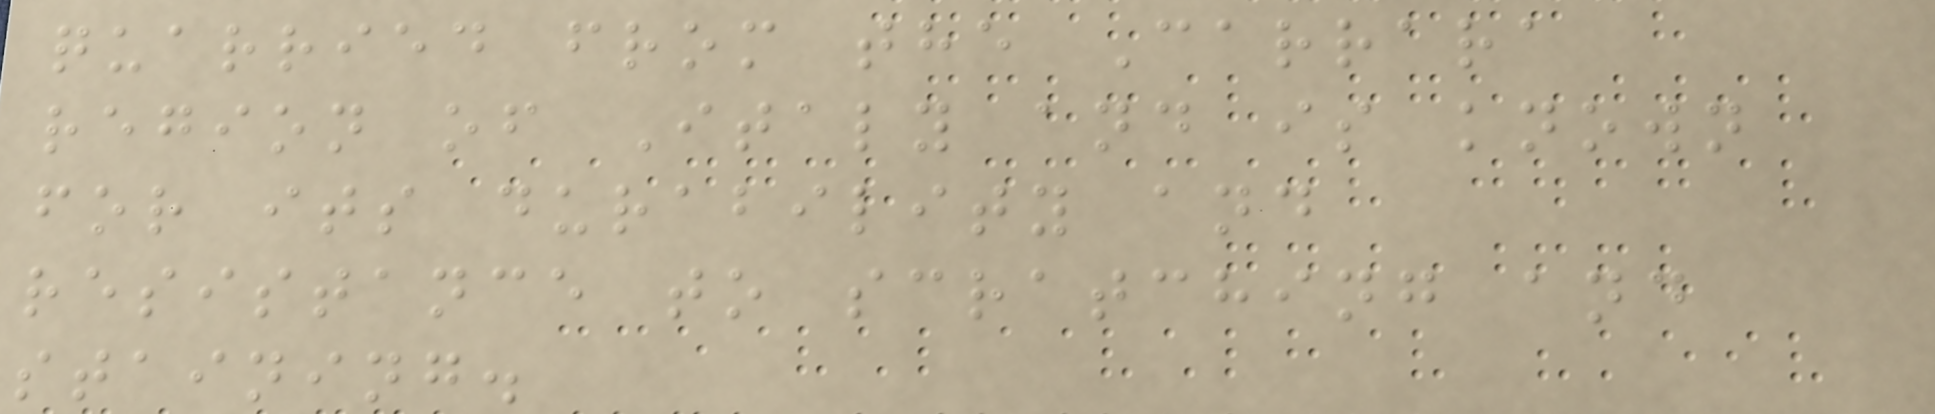quarried from the Carrara
region of Italy and is known
for its durability and
resistance to scratching and
staining.
